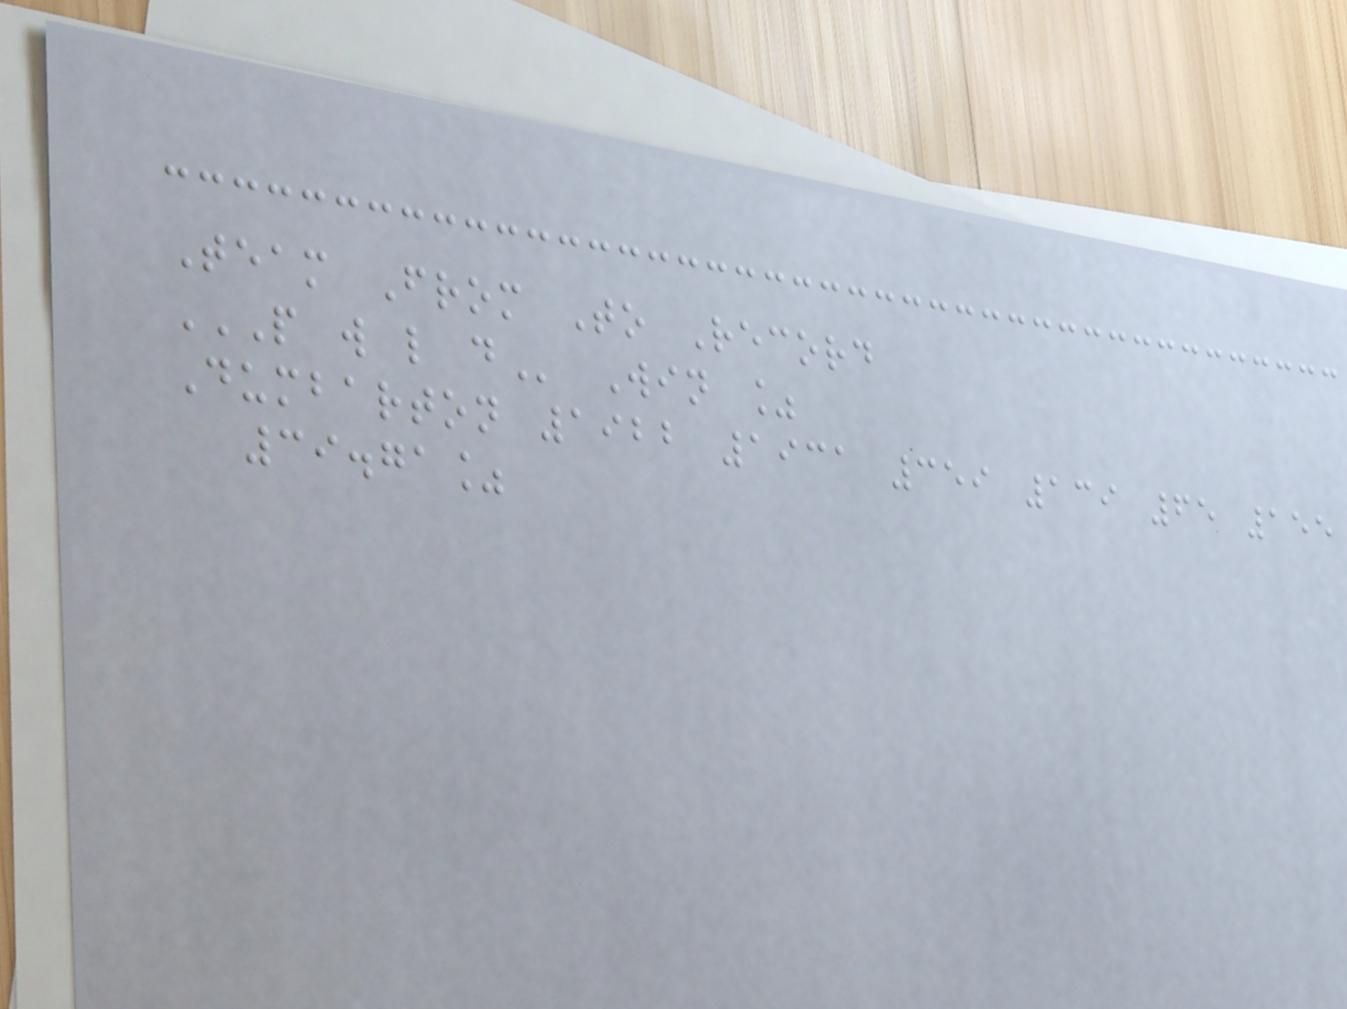Team From To Record
P W L D Win %
Dumbarton 1922 1931 359 139 65 155
39.71%
